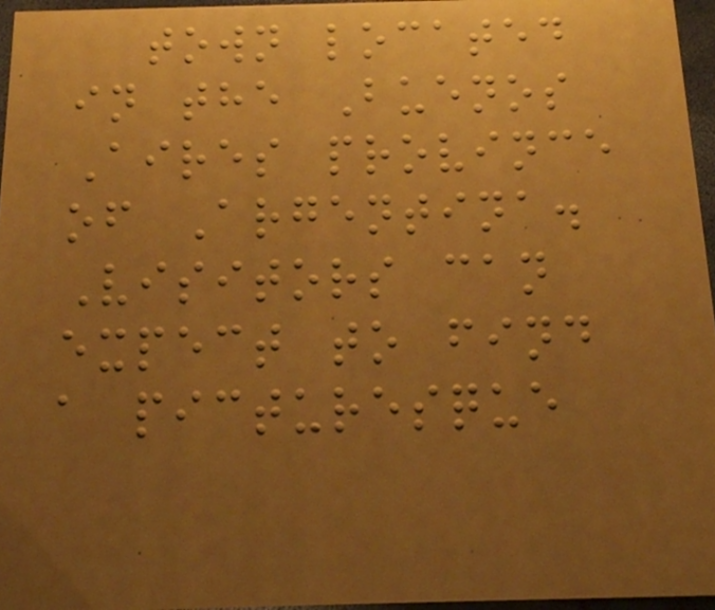town located
in the Buenos
Aires province
of Argentina.
Visitors can
expect to find
a picturesque
